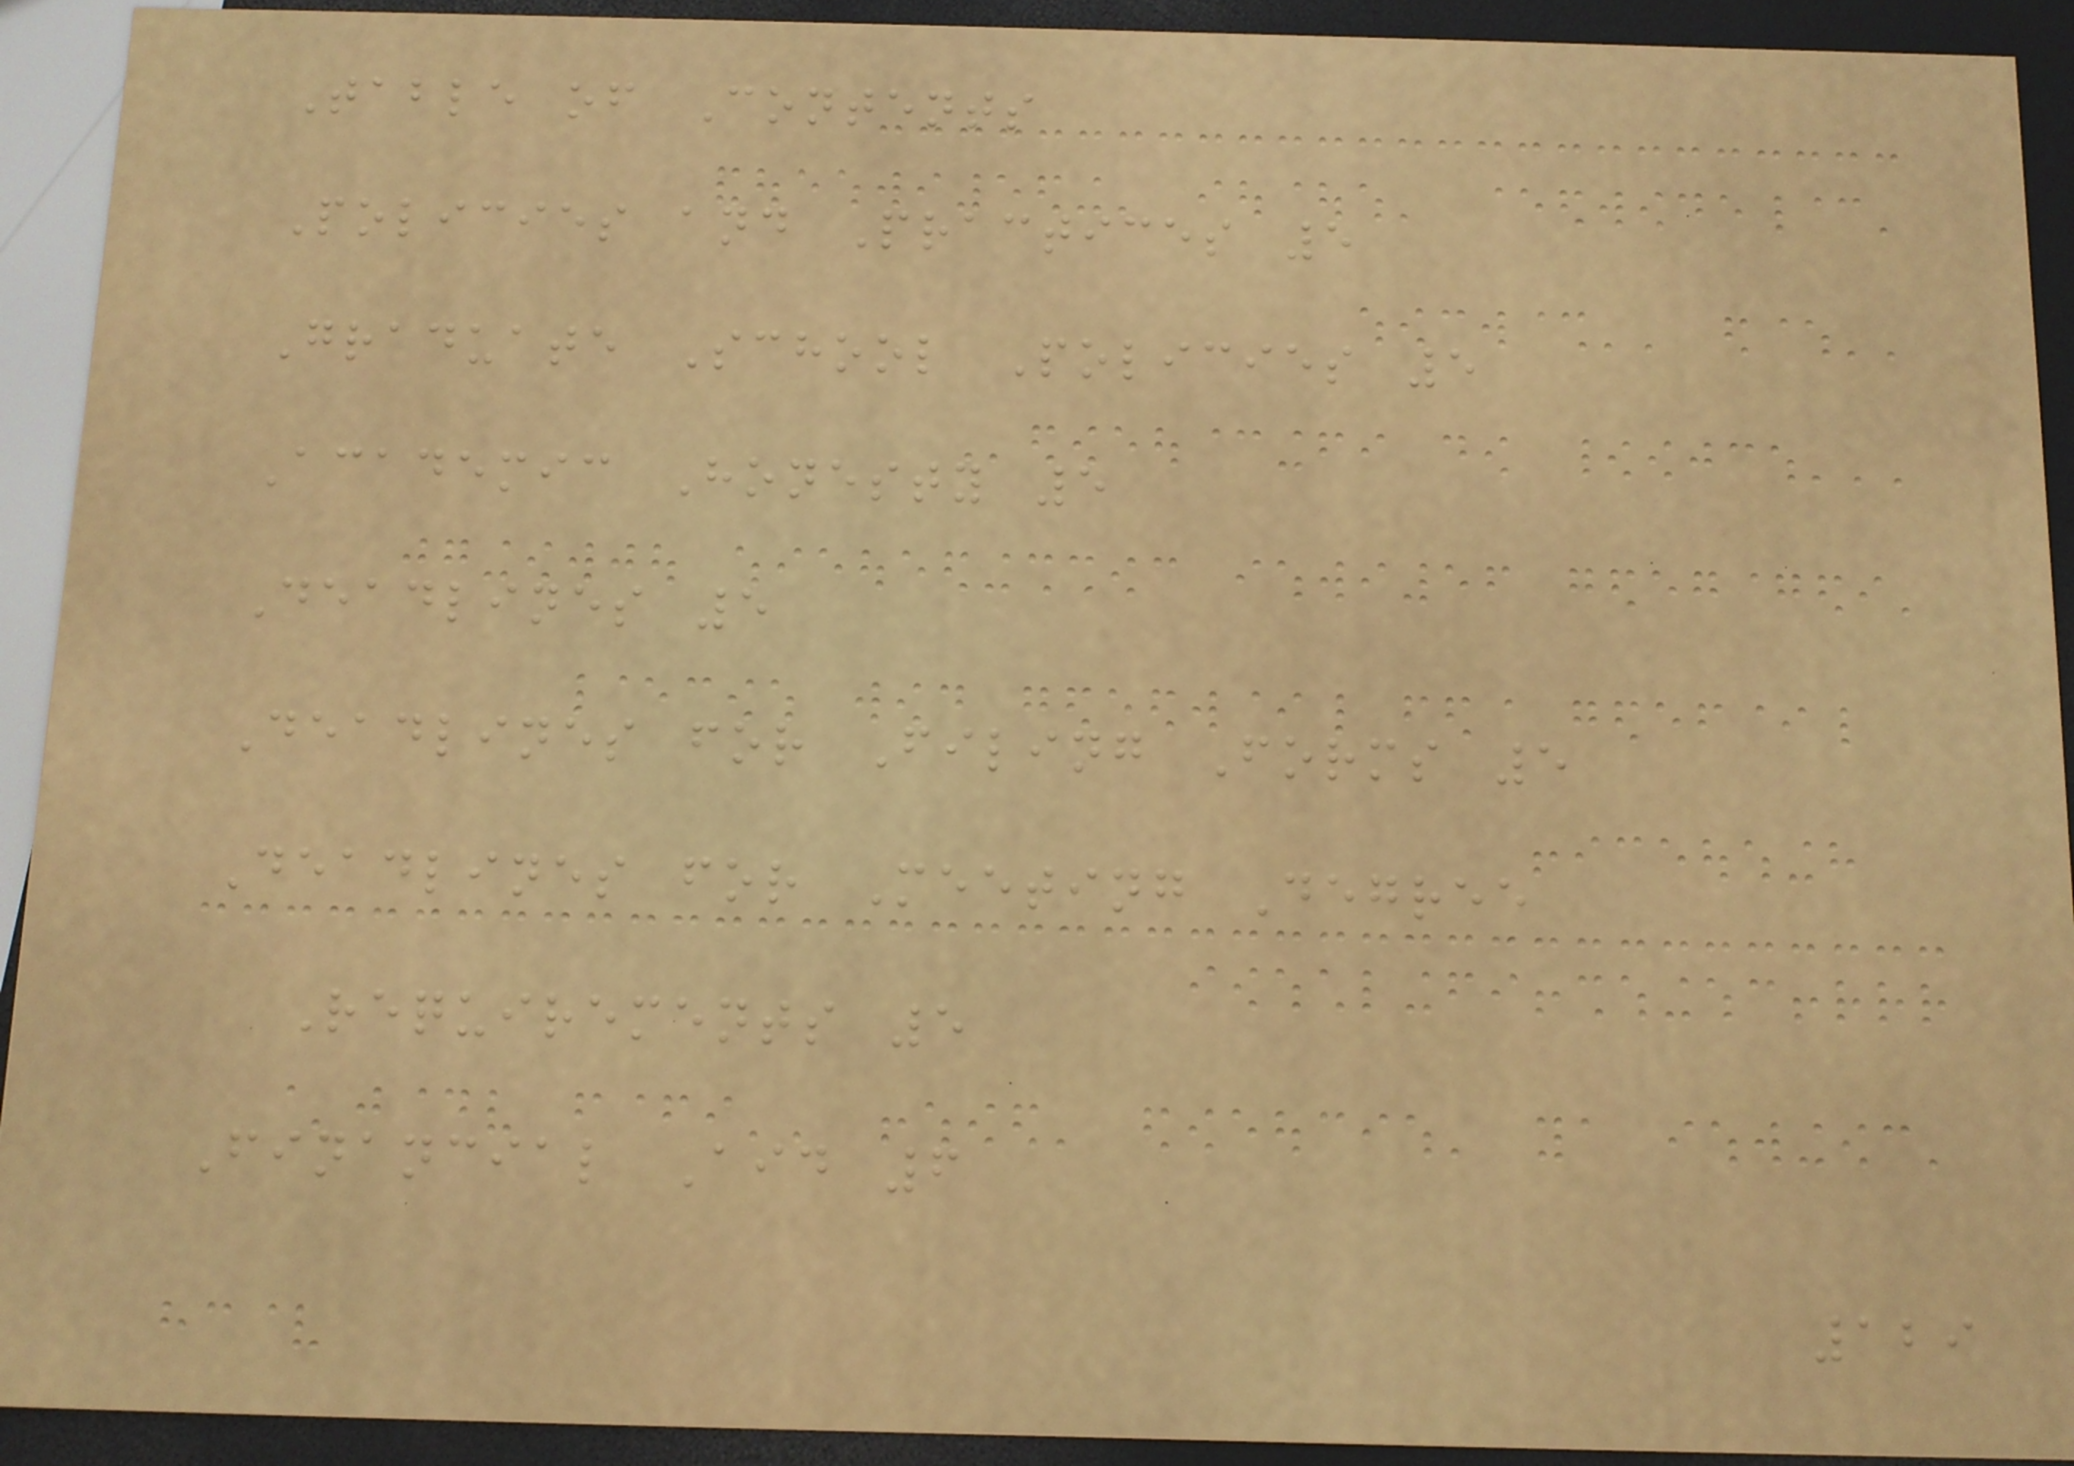Table of Contents
Policies and Practices 5
Graduate School Policies 5
Academic Honesty 5
Deadlines 5
Deadlines for Filing Forms 5
Deadlines for Meeting Degree
Requirements 5
Financial Aid 6
129
